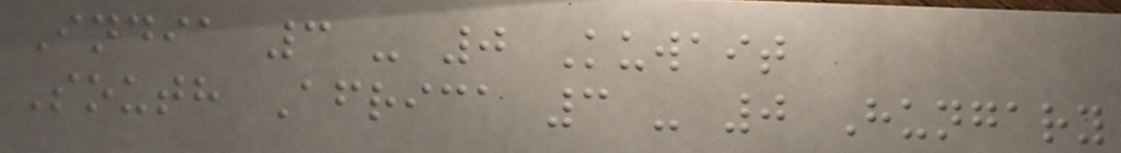India 3 - 0 Kuwait
South Africa 3 - 0 Hungary
